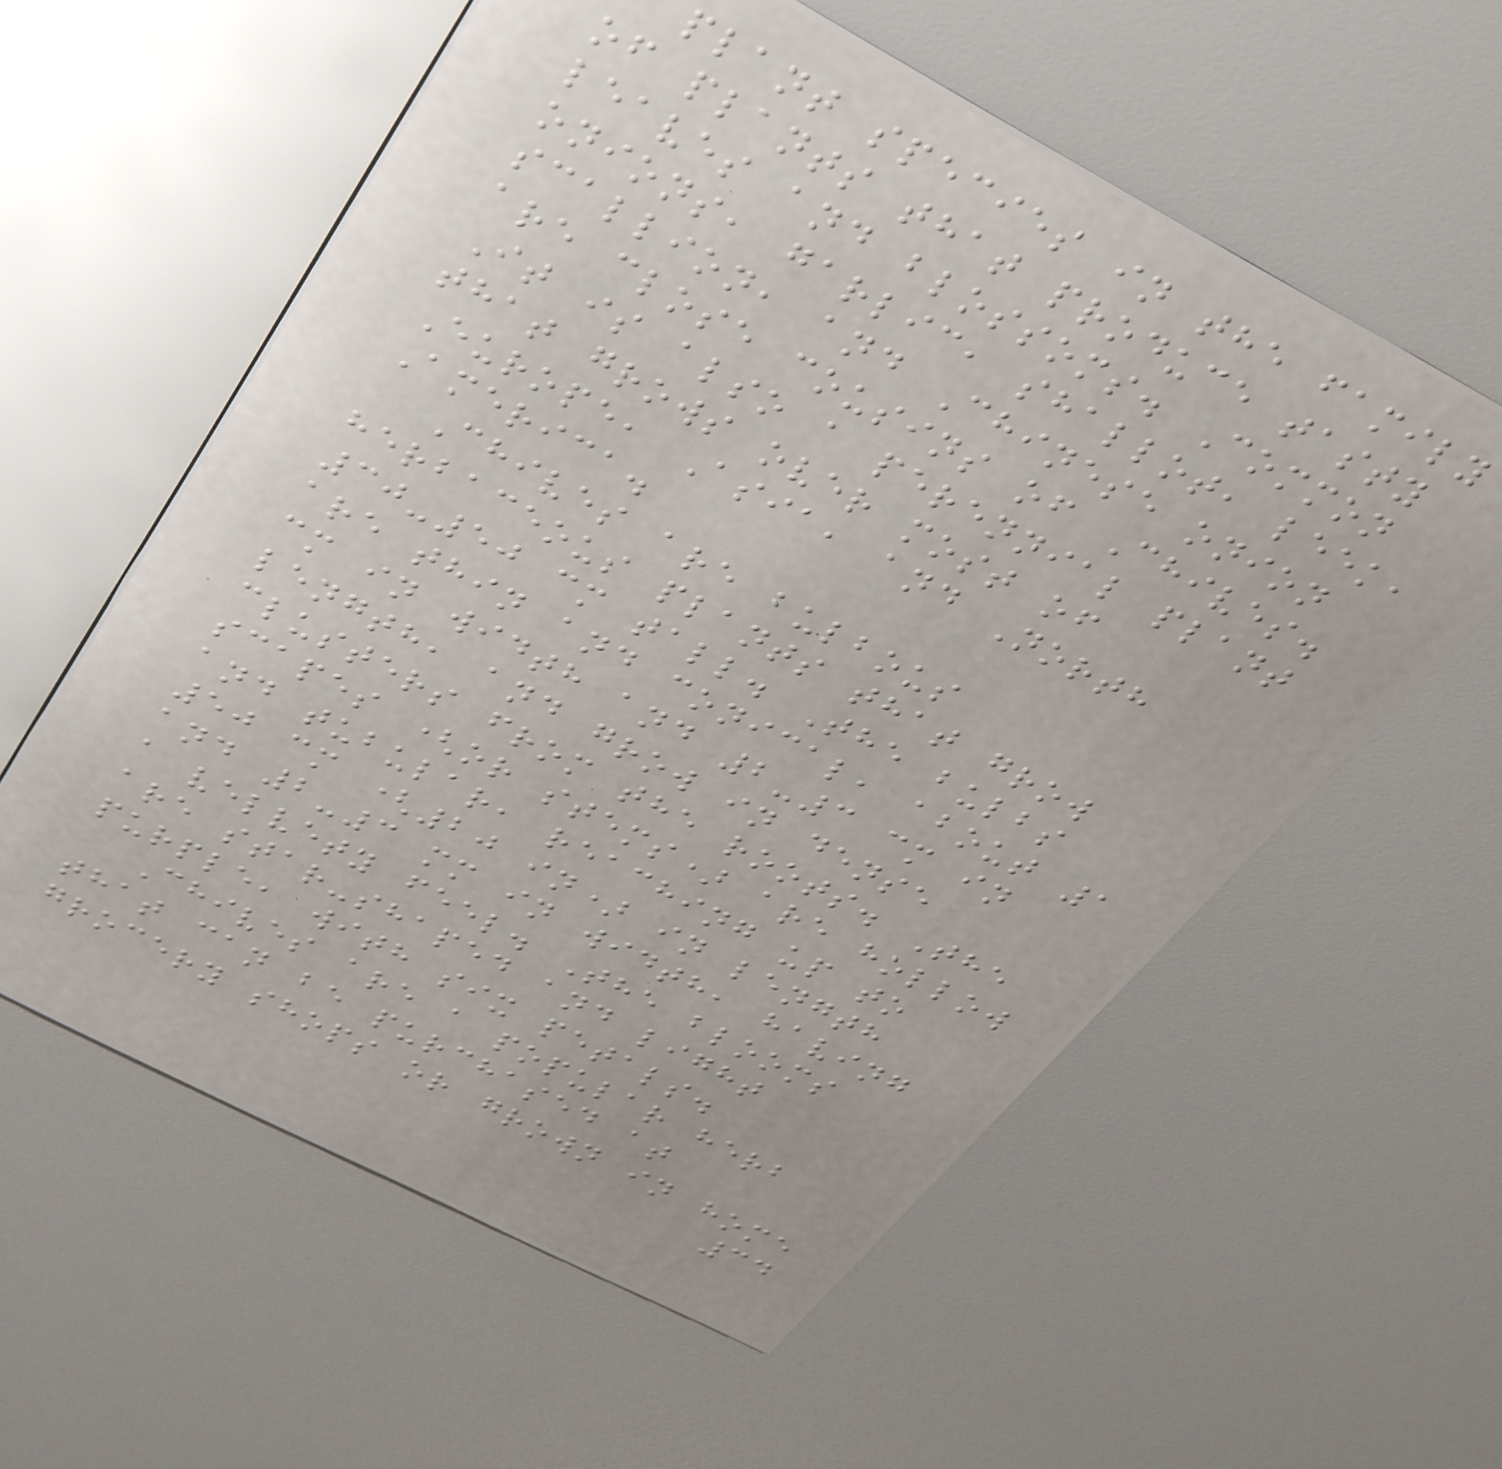plant species in the family
of plants that produce tasty
leaves and blossoms. Common
onions, garlic, shallot, leek,
scallion, and Chinese onion
are close cousins of Chives.
It is also a perennial plant
that grows over most of
Europe, Asia, and North
America.
Chives are bulbous
herbaceous plants that grow
30-50 cm tall. The bulbs
are thin and conical, about 1
cm in width and 2-3 cm in
length, and grow in dense
clusters from the roots. The
scapes (or stems) are hollow
and tubular, reaching up to
50 cm (20 in) in length
and 2-3 mm in width, having
a velvety feel. The blooms
are star-shaped and light
purple, with six petals.
Chives are a popular herb
that can be purchased at
grocery shops or grown in home
34
